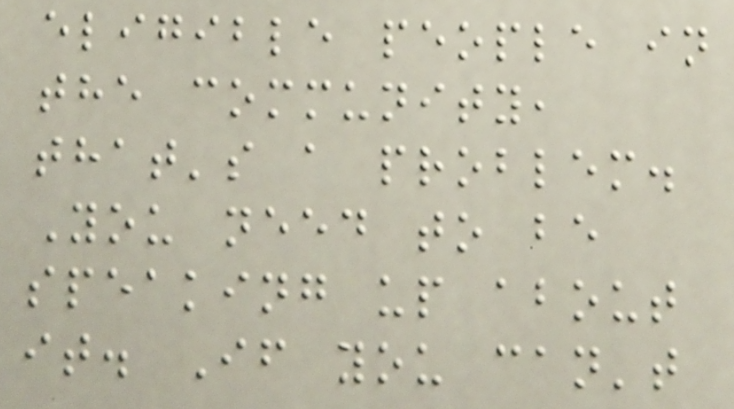eligible people in
the community,
that's a problem.
You need to be
speaking up about
it. If you can't
